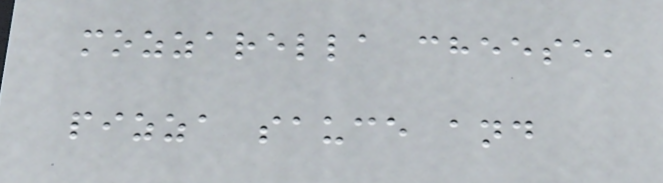mozzarella cheese,
pizza sauce and
